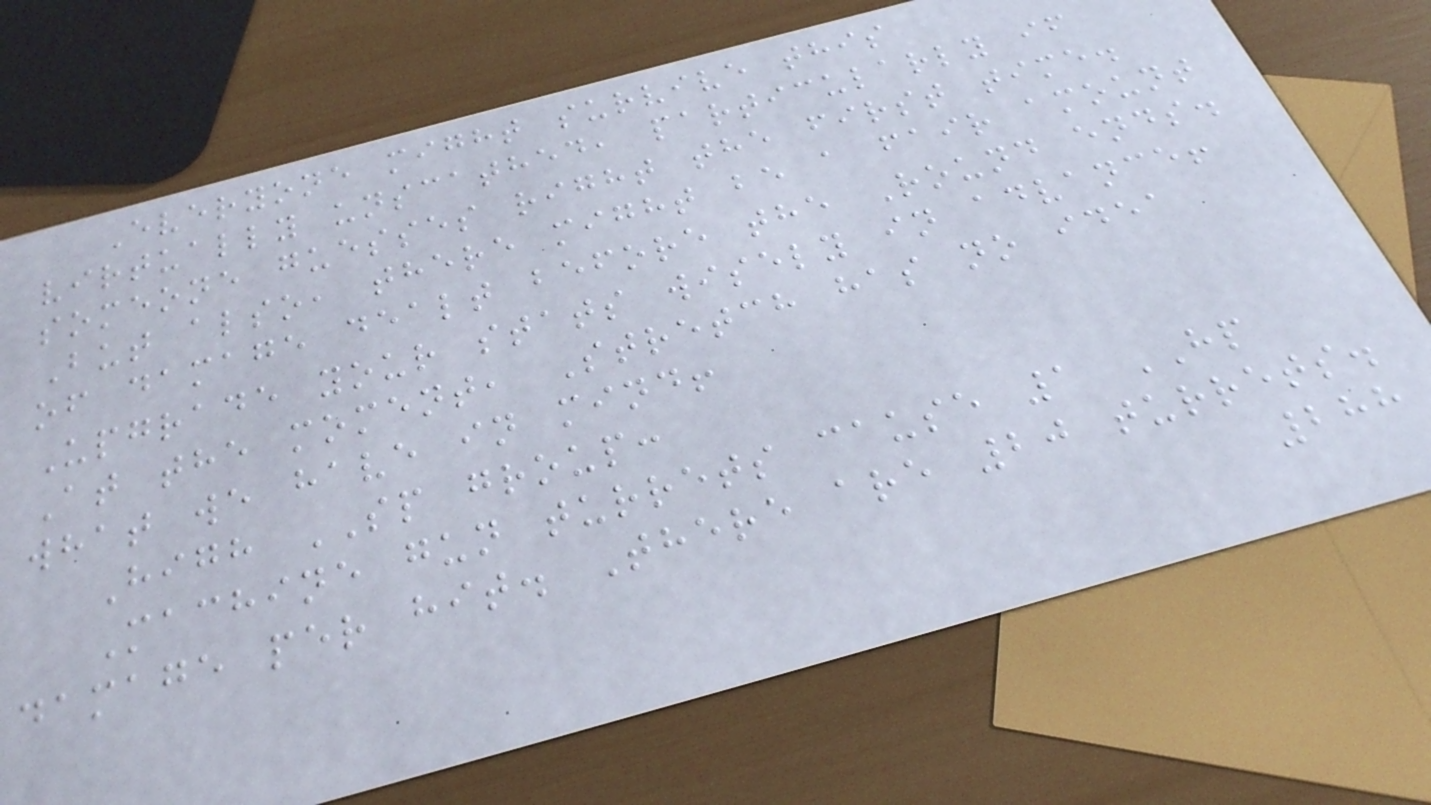Everyone might survive this
virtually unscathed, particularly if
someone guesses right the first time.
But also, there might be a fair amount
of damage dealt before the Round ends.
Upgrade your stats wisely in advance!
At the moment, Stretch has no idea
what we have in mind!
High SP group:
Machine gun turrets cause 1 HP
damage per hit. There are 20 turrets.
288
